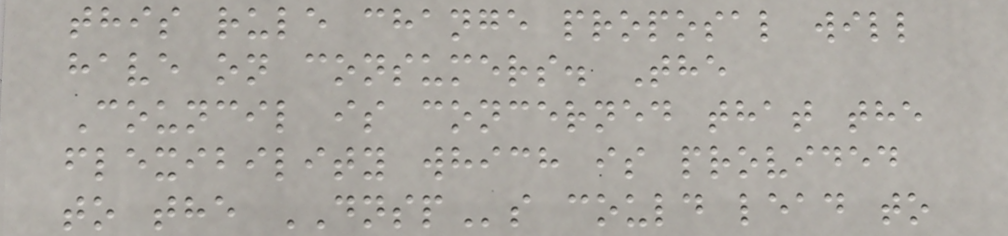this rule change proposal will
have on consumers. The
Council is concerned that the
flexibility which is provided
to the DNSPs could lead to
